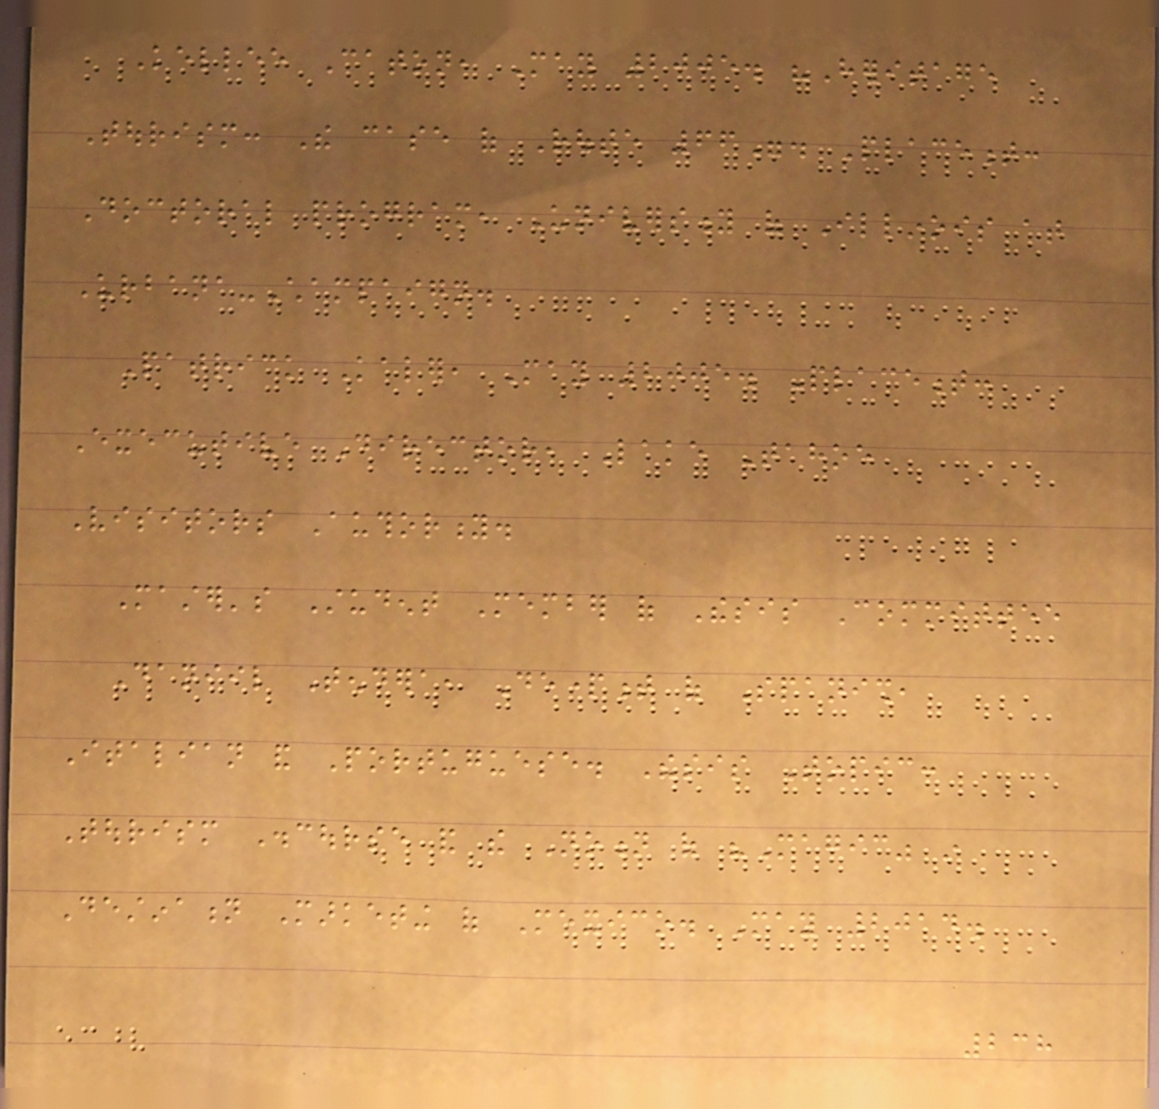Kellee Caton, May 2005. "Heritage
Tourism: The case of Route 66". Placement:
Doctoral program, University of Illinois at
Urbana-Champaign.
Patrick Kaler, May 2005. Placement:
Executive Director, Lake Tahoe
Visitors Authority.
Master's Student Member of Thesis Committee
Daniil Tendera, Department of Spanish,
Italian and Portuguese. Thesis Topic:
Tourism Discourse and the Notion of "Magic" in
Destination Marketing of Mexico. May 2014.
238
